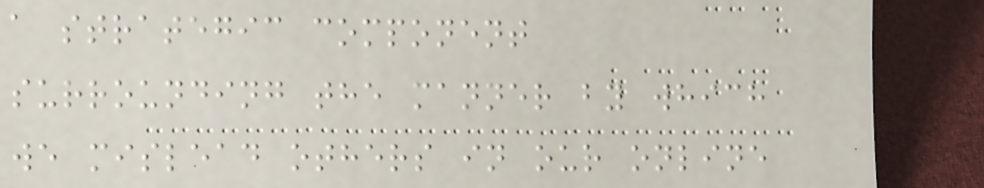a strategic component
surrounding the manner by which
we mislead others in our online
